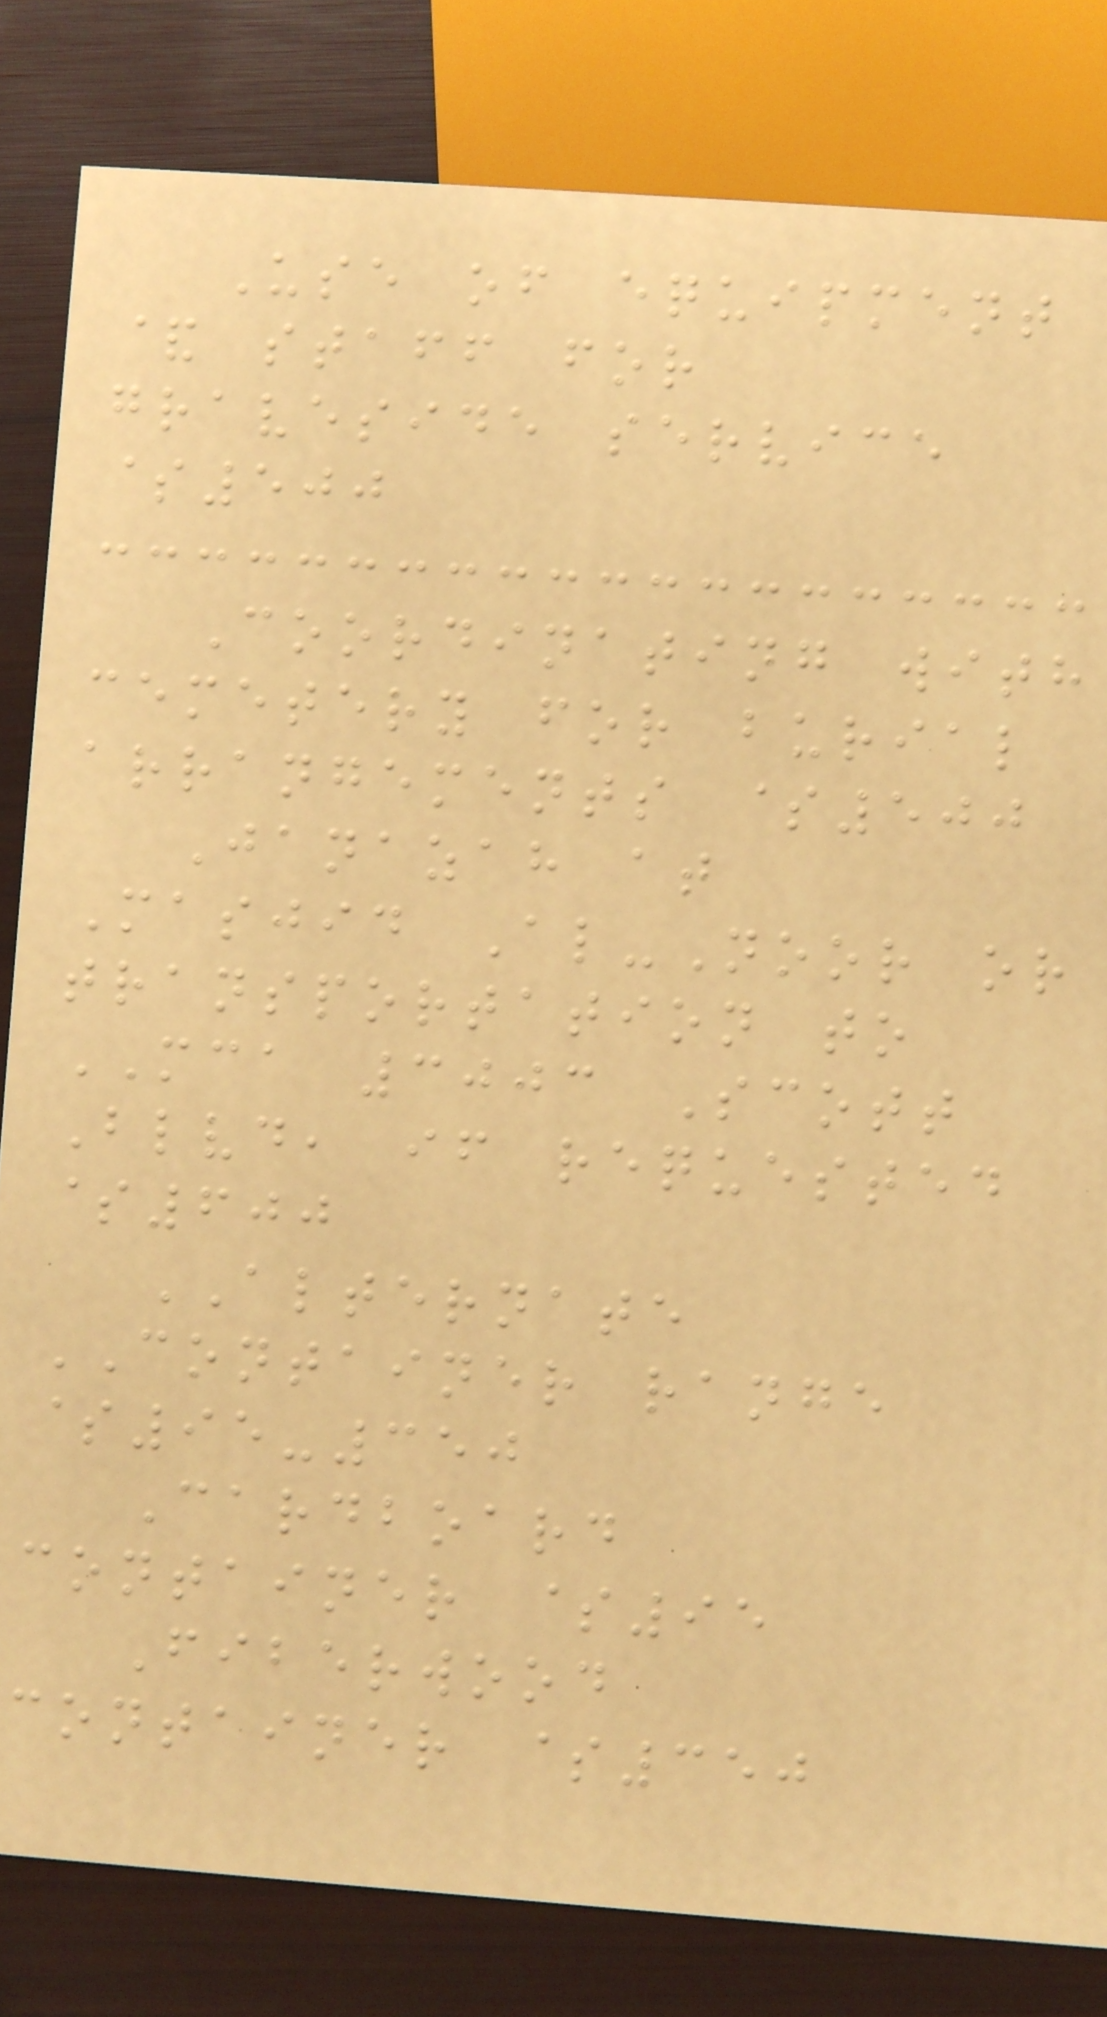Use of equipment
& staff for
graveside service
$500
Coordinating with
cemetery for burial
arrangements $500
Janazah at
Masjid Al-Noor or
transportation to
MCA 3003 Scott
Blvd, if requested
$600
ALTERNATE
CONTAINER range
$95-350
Cardboard
container $95
Fiberwood
container $350
